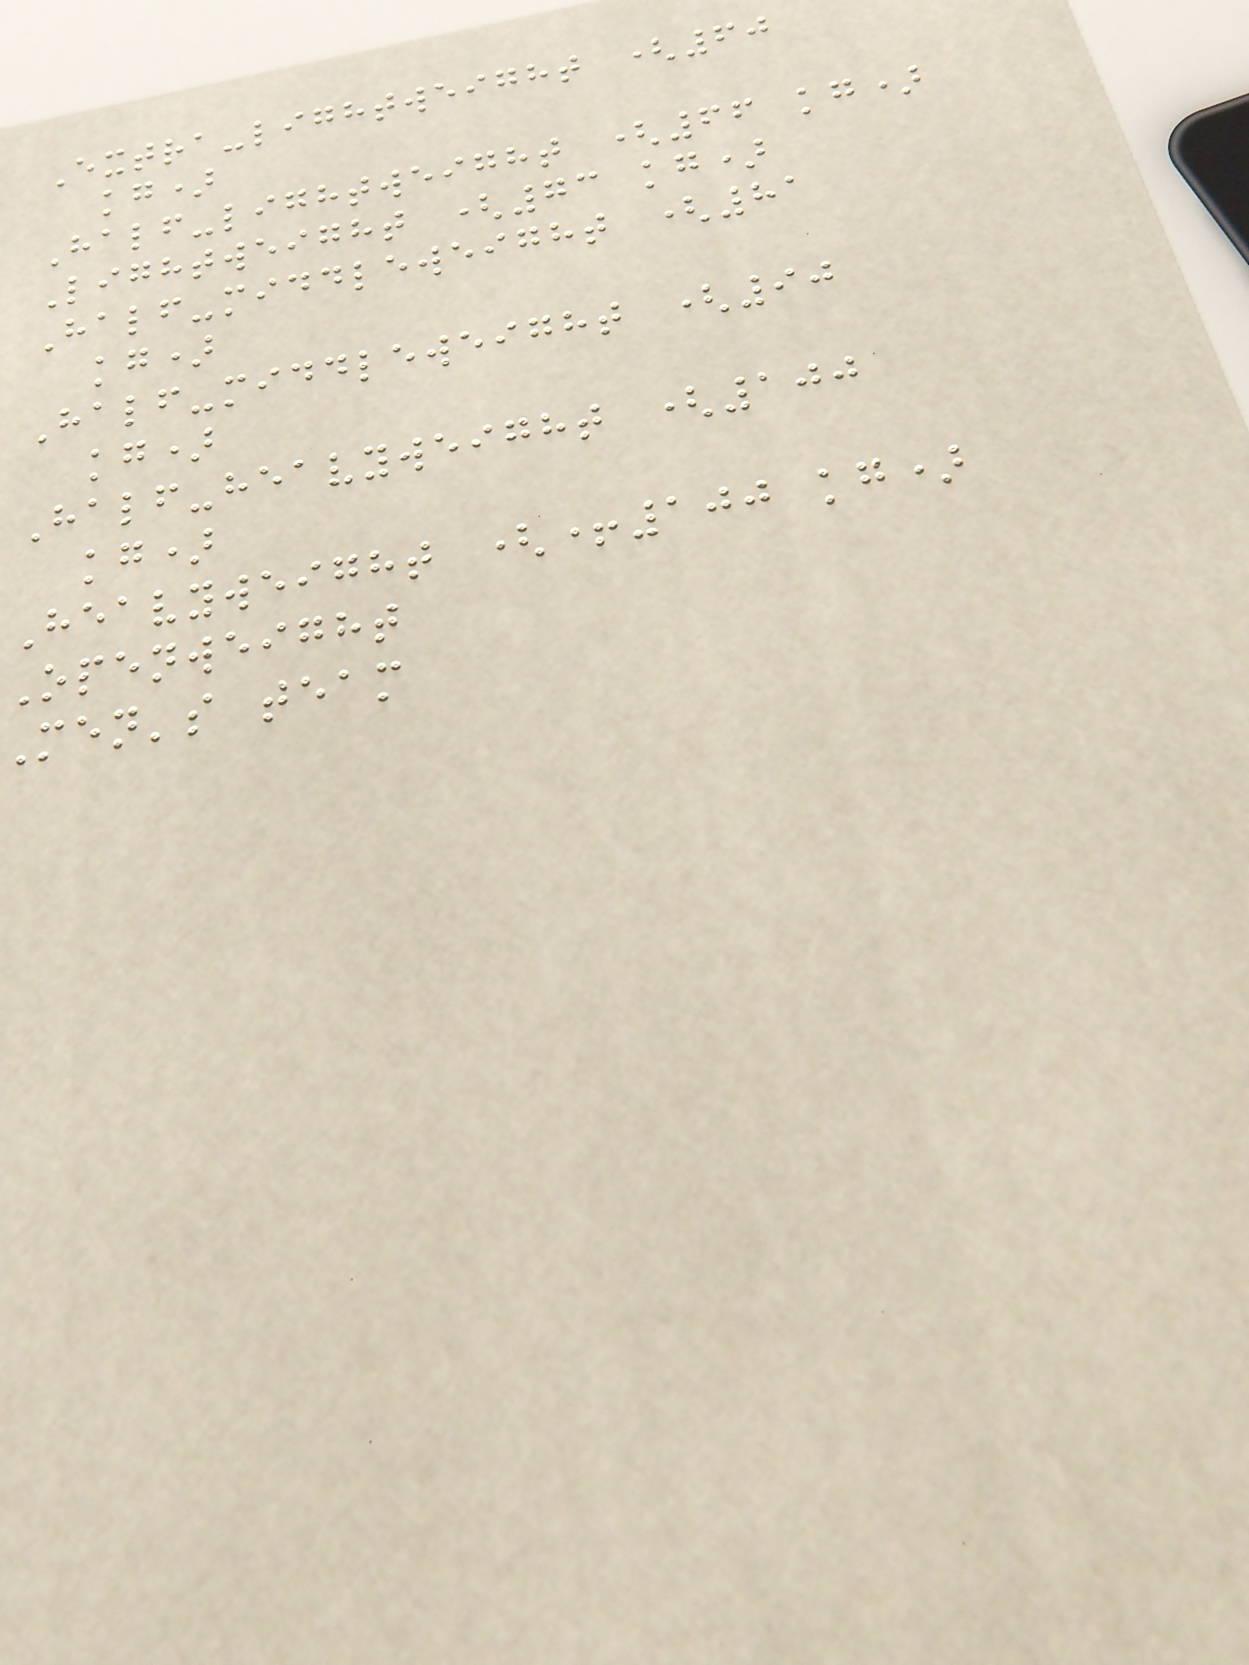Extra-lightweight (60
kg)
Half-lightweight (66 kg)
Lightweight (73 kg)
Half-middleweight (81
kg)
Half-middleweight (90
kg)
Half-heavyweight (100
kg)
Heavyweight (+100 kg)
Openweight
men's team
